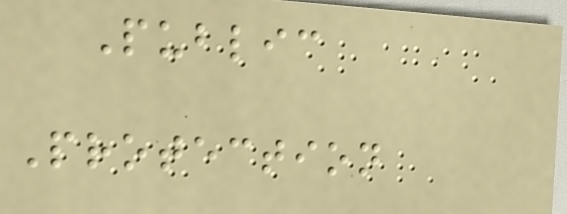Public
Protection
